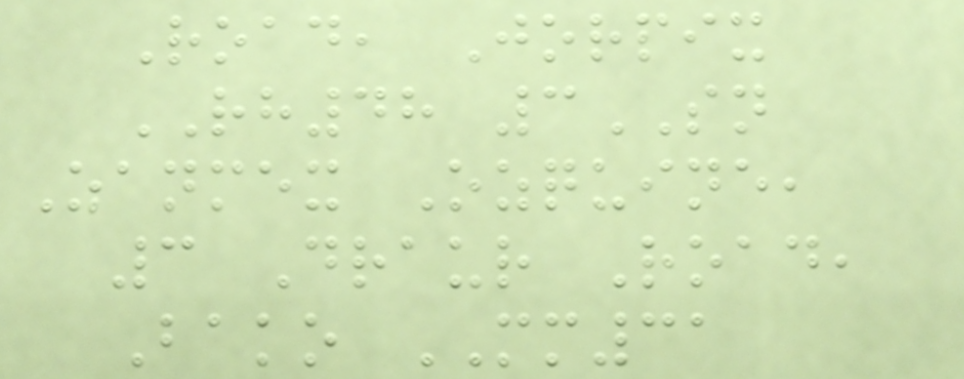Road, Jorpix
RH48 3SN
Zanmex Ozquine,
3 Draur Road,
Bako MM31
